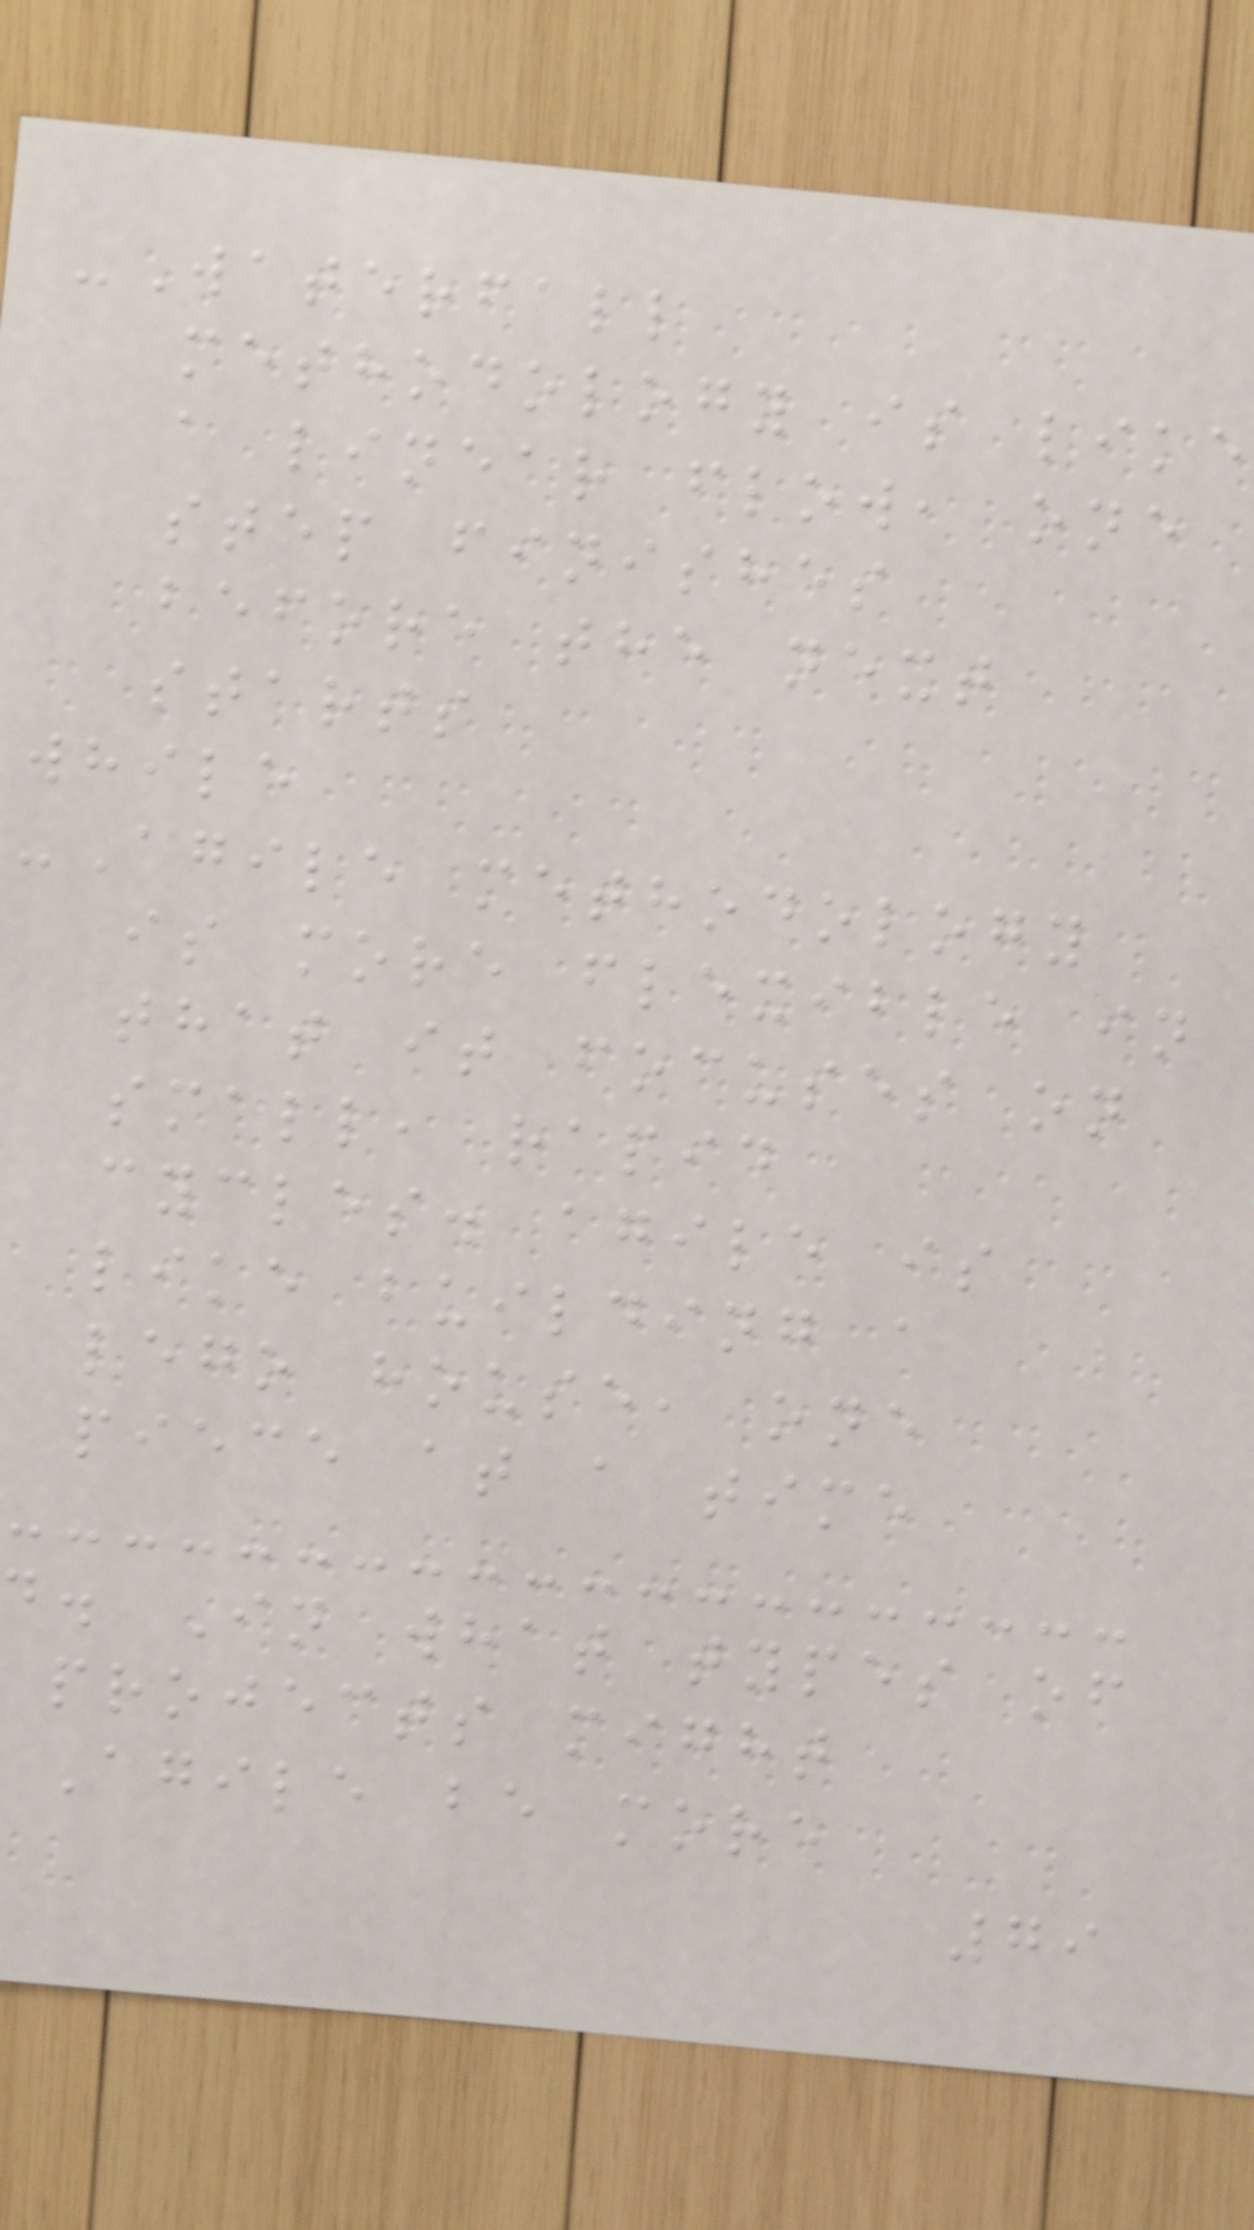-Waterfall
methodology is like
a linear flow, one
step finishes
before the next
starts
while
-Agile methodology
is more flexible in
that it focuses on
small, rapid
cycles. agile is
like building a
lego house, one
piece at a time
. In what types of
projects might
Agile be more
79
